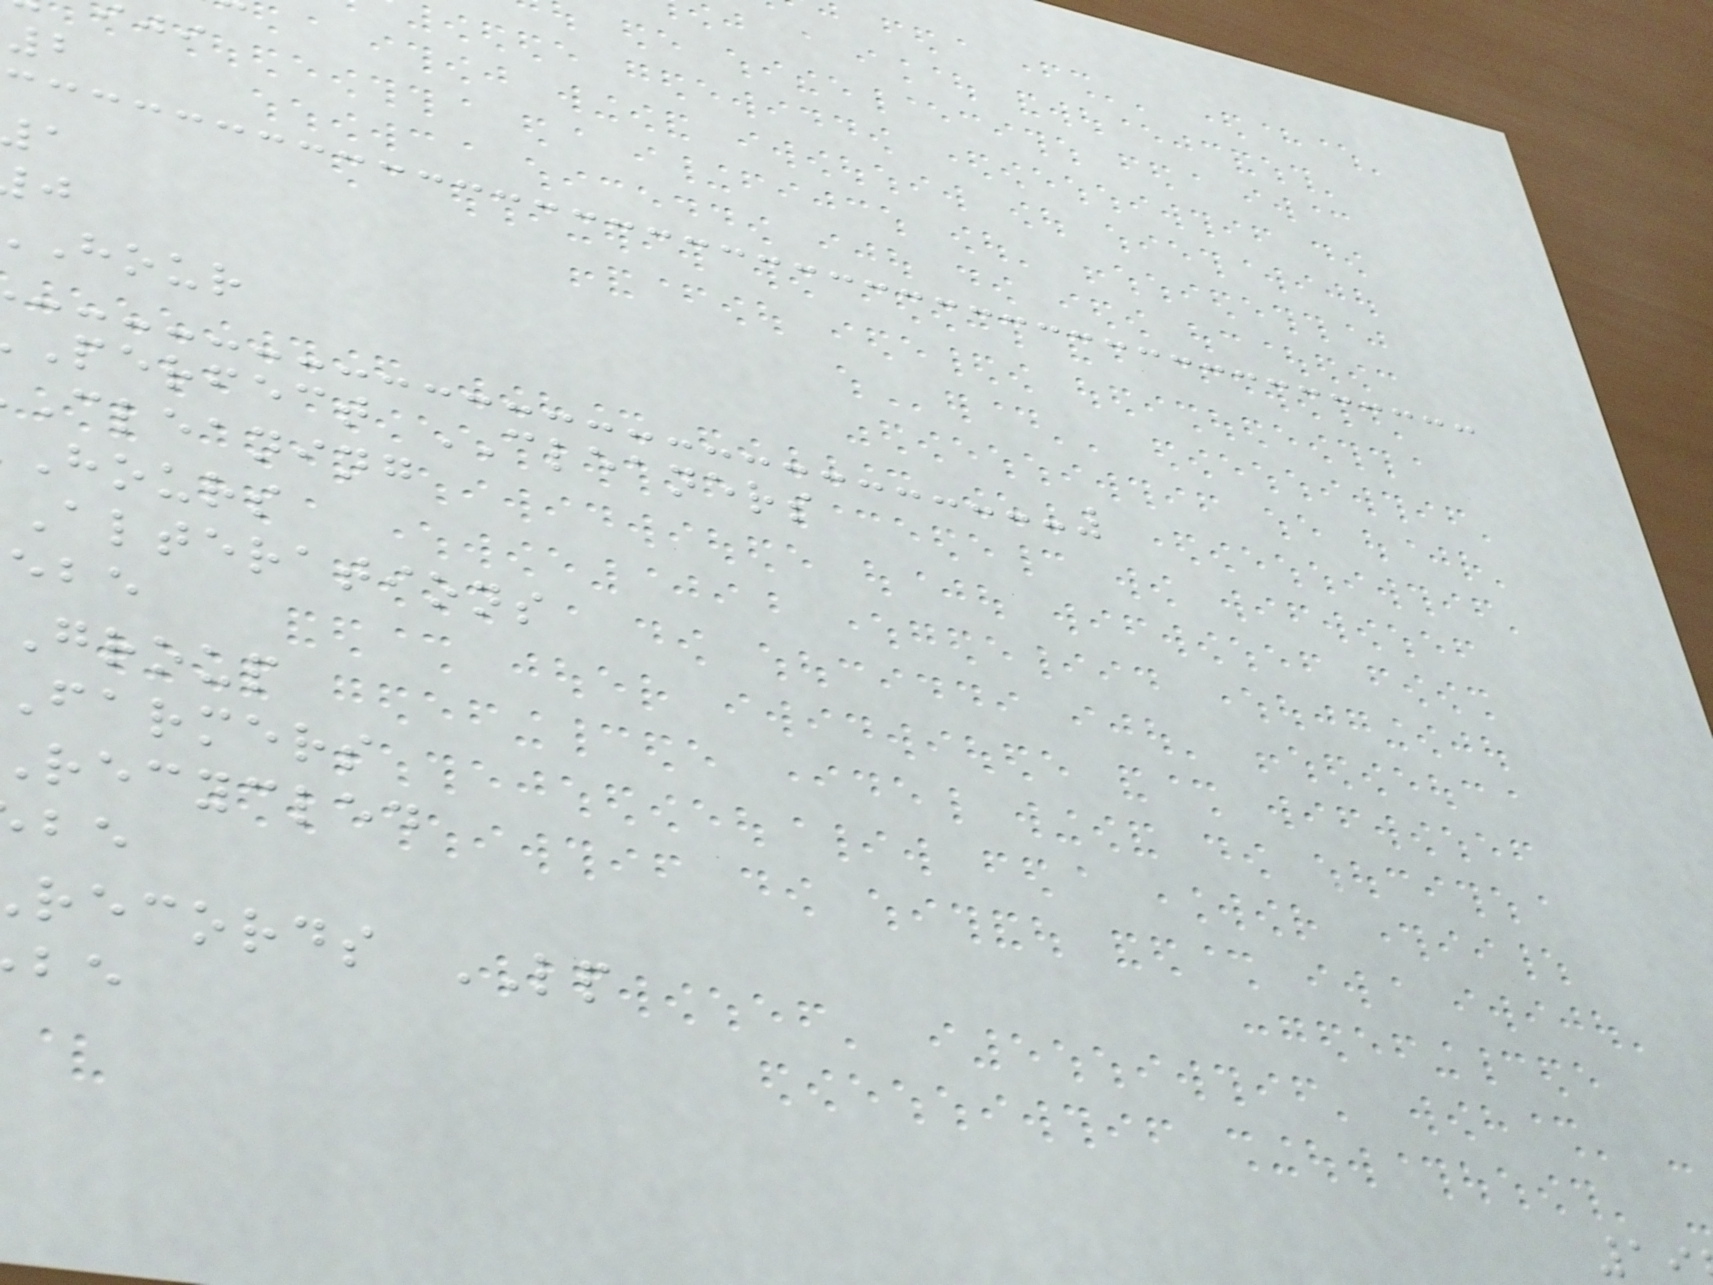2
hour
perfect CLEANERS
cleaning
hours
alterations
group
farmers
recycled
records LP
